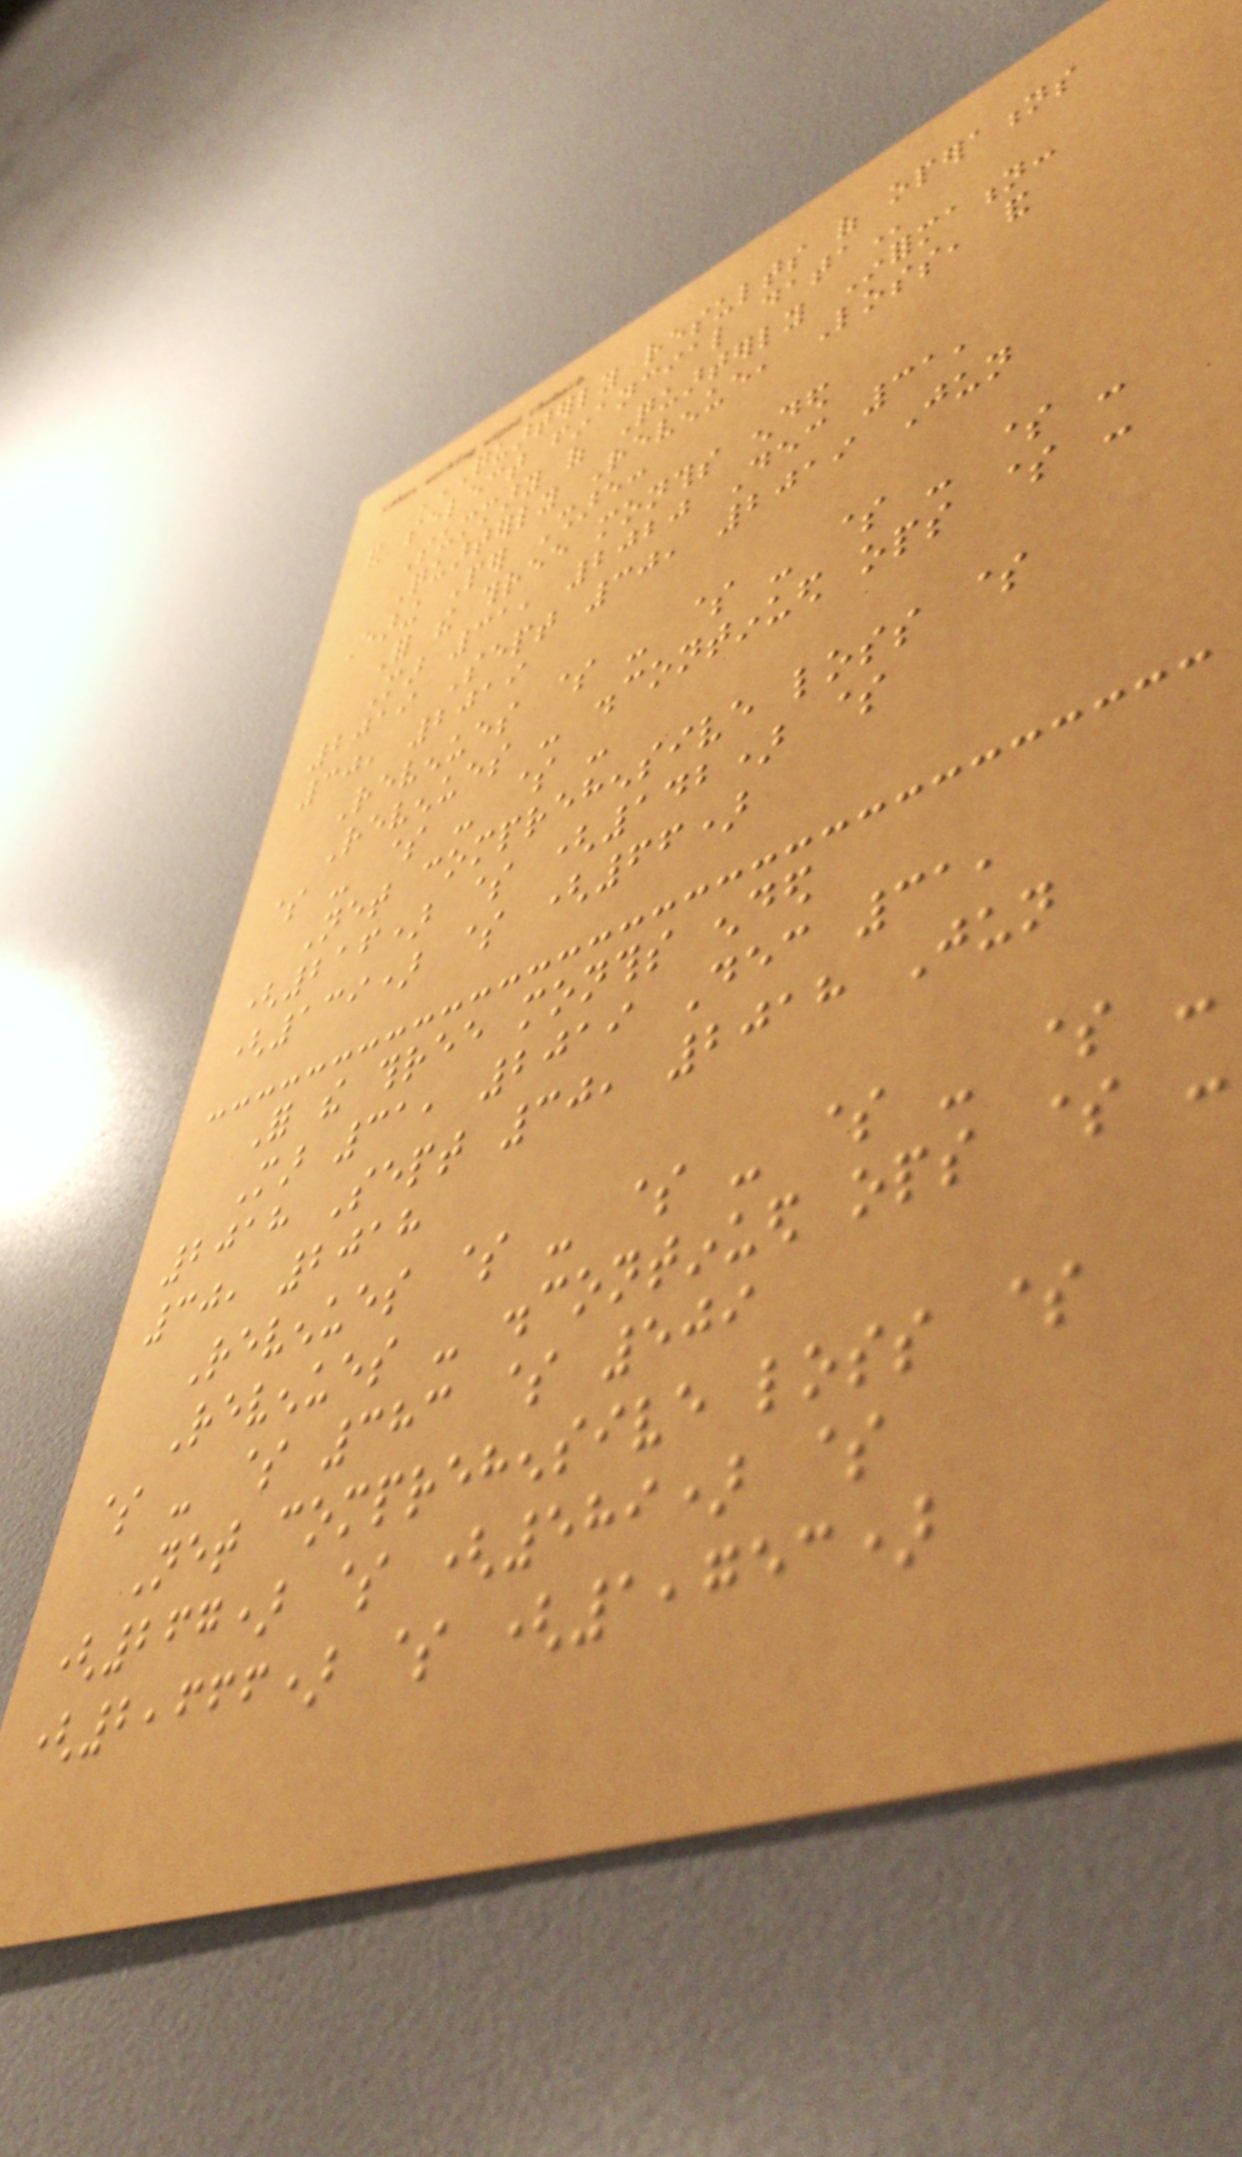QUARTERLY RESULTS OF OPERATIONS
AND SELECT FINANCIAL DATA
Summary of Quarterly Information:
Quarterly Revenue, Loss, and
Earing Per Share:
For the three months ended
Mar 31, 2020 Dec 31,
2019 Sept 30, 2019 Jun
30, 2019
Revenues $ - $ - $ - $ -
Revenues - discontinued ops $ -
$ - $ - $ -
Net comprehensive loss $
(216) $ (142) $
(139) $ (66)
For the three months ended
Mar 31, 2019 Dec 31,
2018 Sept 30, 2018 Jun
30, 2018
Revenues $ - $ - $ - $ -
Revenues - discontinued ops $ -
$ - $ 383 $ 509
Net comprehensive loss $
(267) $ (589) $
(2,666) $ (1,753)
